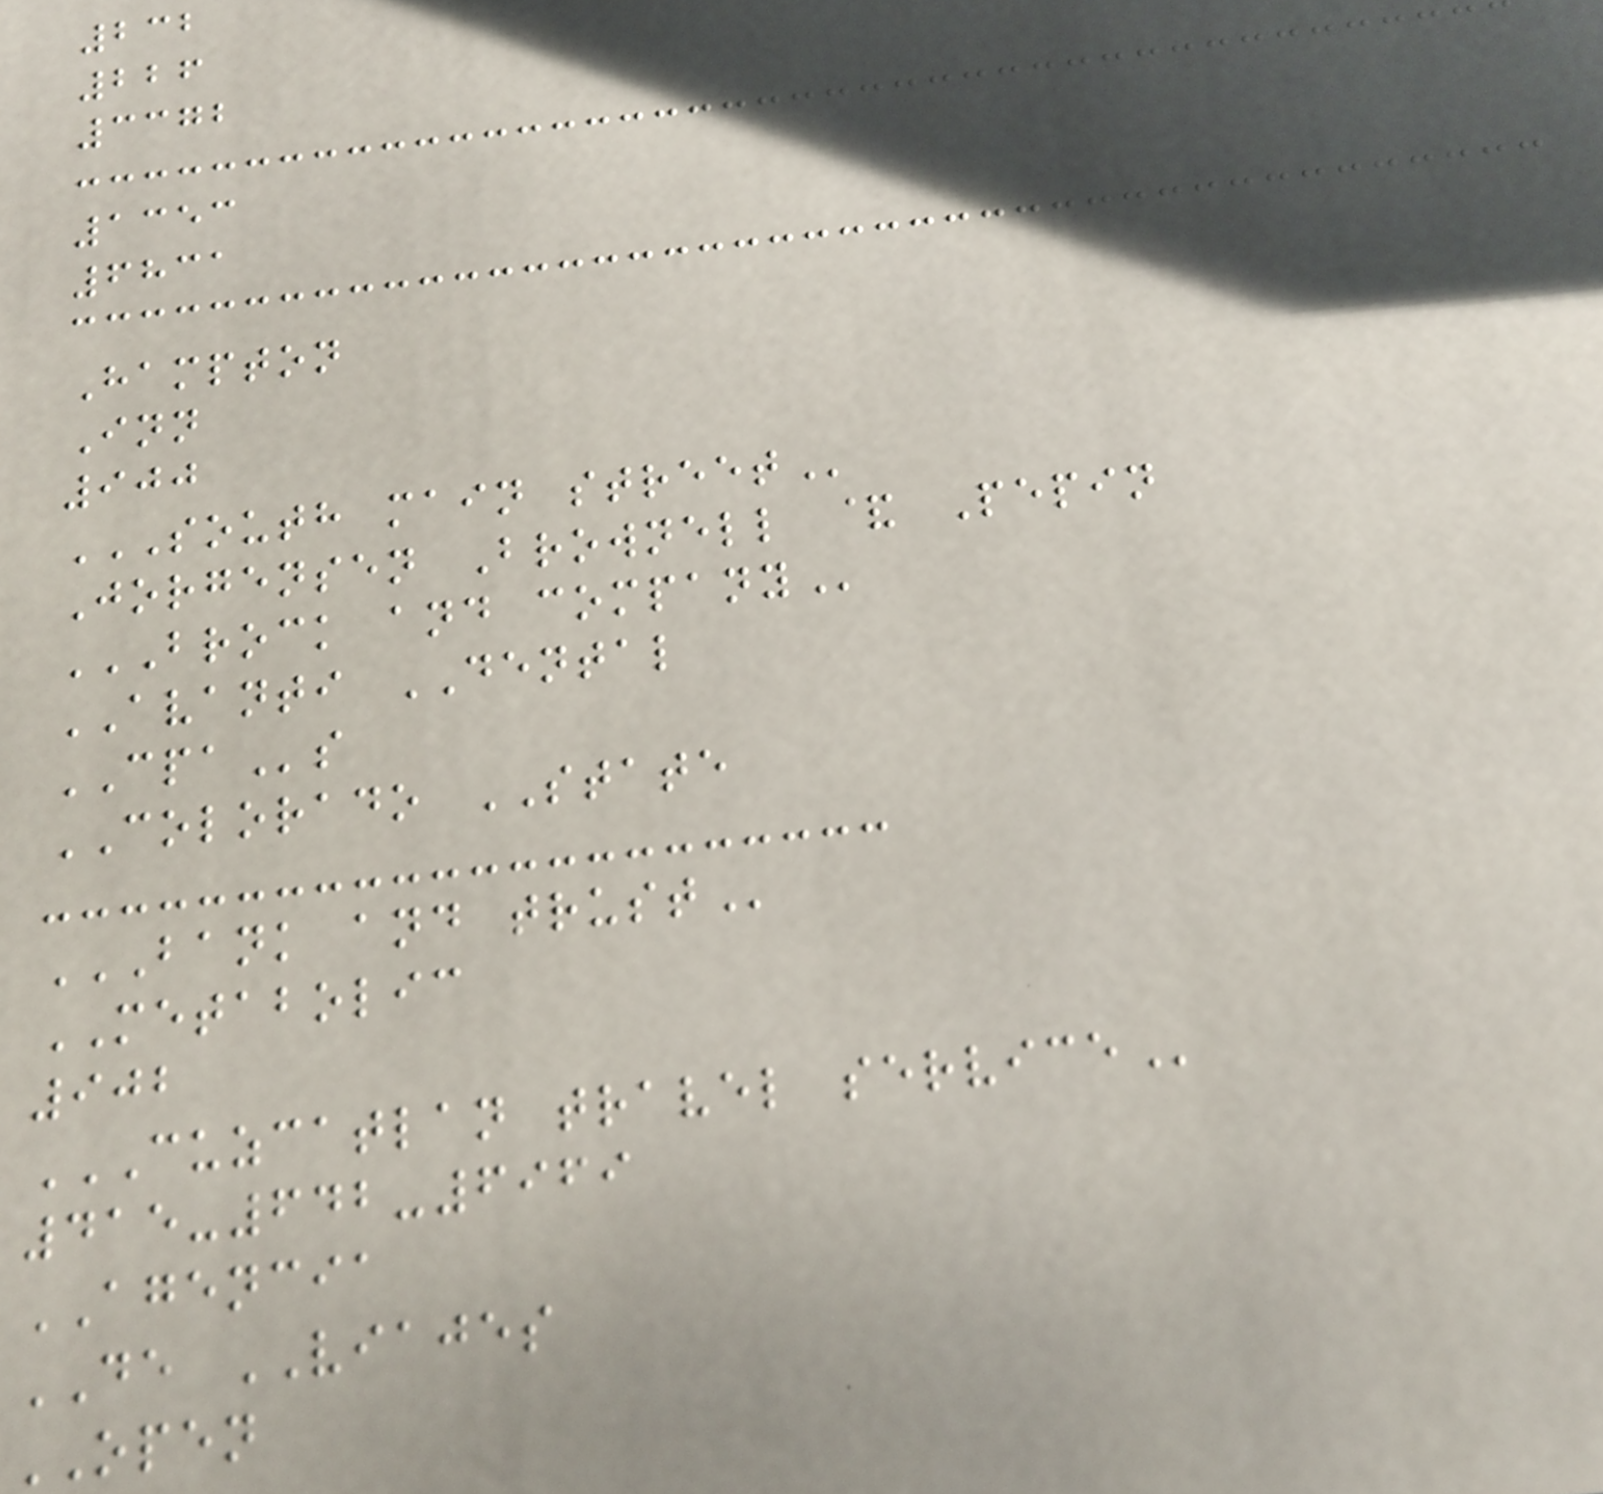232
226
3372
1353
6831
Hampton
Inn
900
SOUTH MAIN STREET
Jorgensen Brownell & Pepin
BROCK AND COMPANY
AVANTI DENTAL
CPAs
COLORADO STATE
BANK AND TRUST
METABOLIC
902
CUZCATLAN TRAVEL SERVICE
415-642-6969
AGENCIA
DE VIAJES
OPEN
